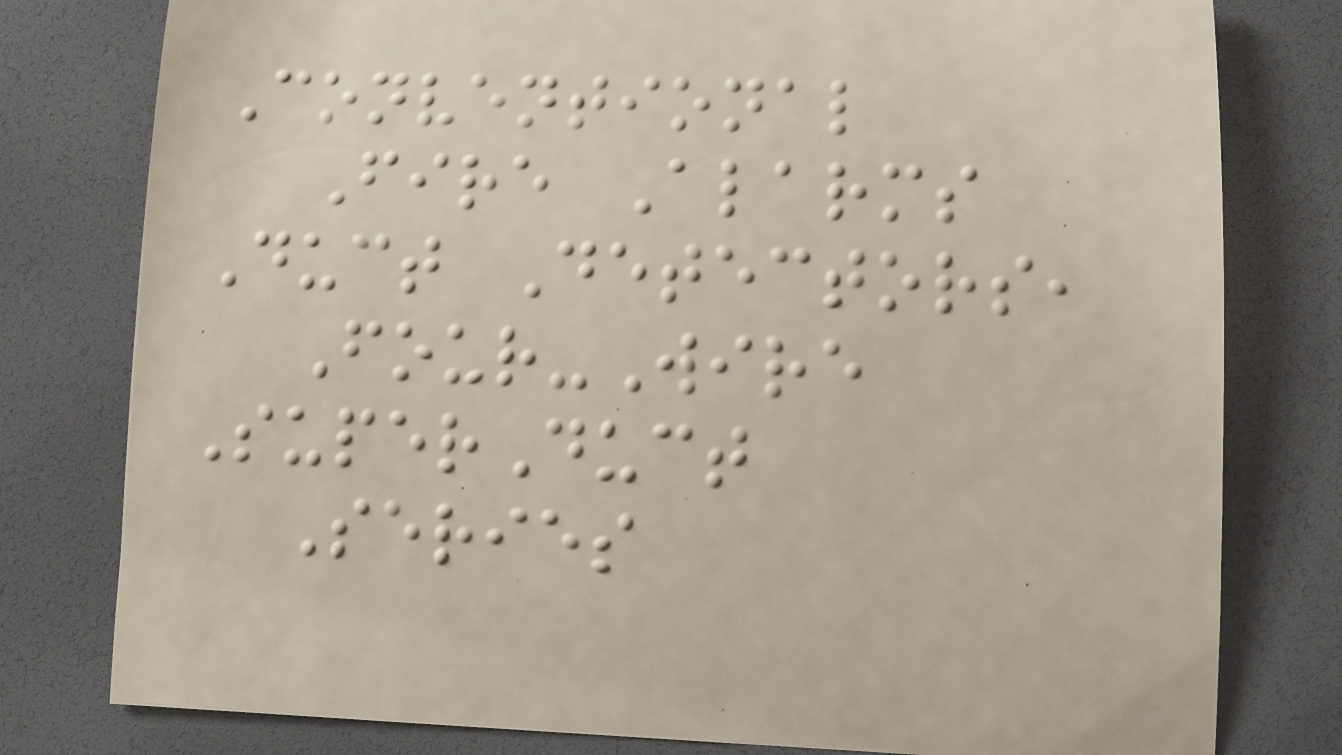Conventional
Fire Alarms
Duct Detectors,
Four-Wire
SuperDuct
Series
